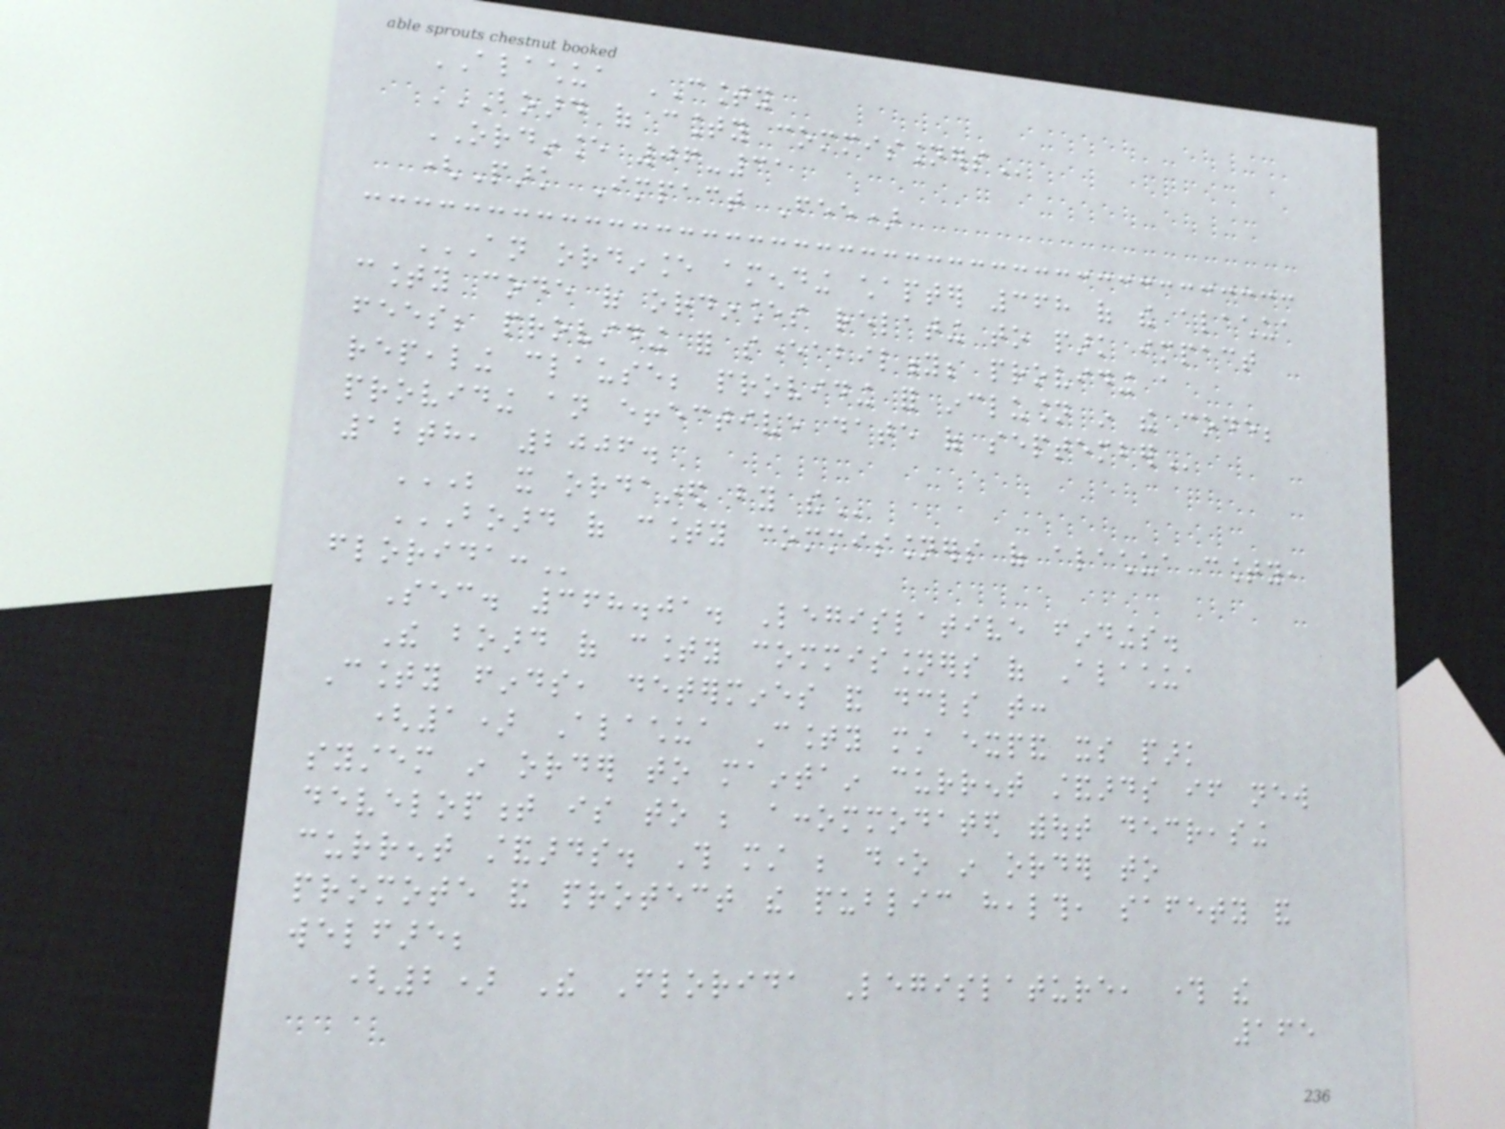ALACHUA COUNTY
BOARD OF COUNTY COMMISSIONERS
ORDINANCE 06-31
(Park Impact Fee)
AN ORDINANCE AMENDING CHAPTER 368 OF THE ALACHUA
COUNTY CODE OF ORDINANCES RELATING TO PARK IMPACT
FEES; PROVIDING FOR SEVERABILITY; PROVIDING A
REPEALING CLAUSE; PROVIDING FOR INCLUSION IN THE CODE;
PROVIDING AN EFFECTIVE DATE OF SEPTEMBER
12th, 2006.
BE IT ORDAINED BY THE
BOARD OF COUNTY COMMISSIONERS OF ALACHUA COUNTY,
FLORIDA:
Sec. 368.01. Legislative findings.
The board of county commissioners of Alachua
County finds, determines and declares that:
(1) Alachua County must expand its park
system in order to maintain current standards if new
development is to be accommodated without decreasing
current standards. This must be done in order to
promote and protect the public health, safety and
welfare;
(2) The Florida Legislature, through the
165
